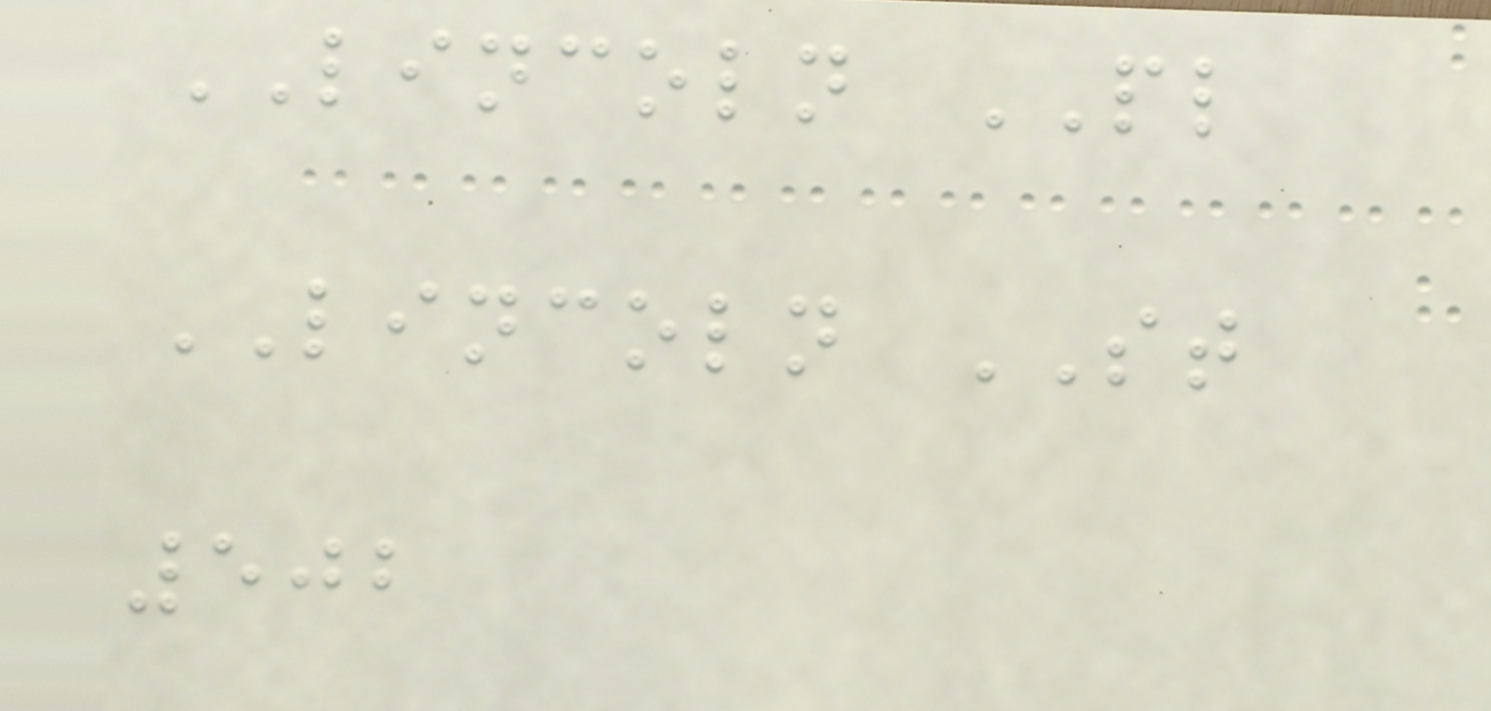LINCOLN PL
LINCOLN ST
502
